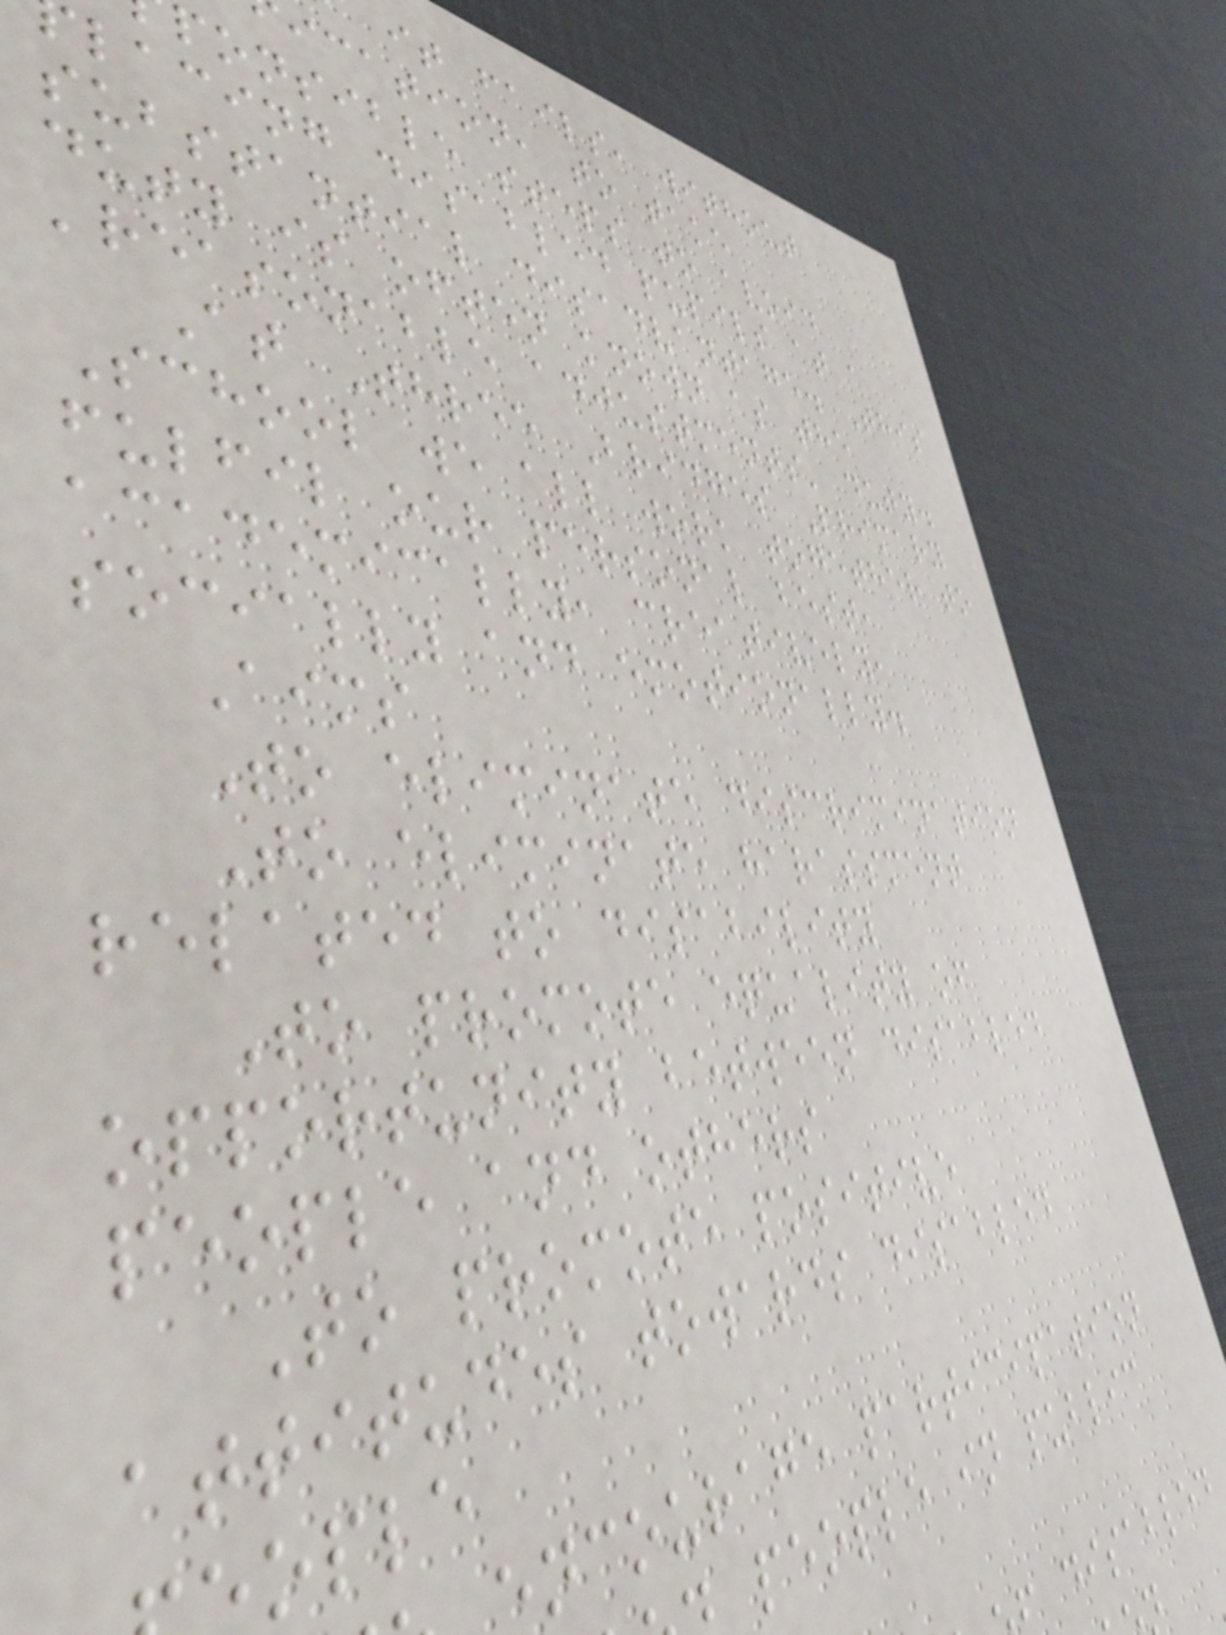it fails, without
ication, to take
ponsible steps to avoid
lacing disabled pupils at a
substantial disadvantage. This
duty is often known as the
'reasonable adjustments' duty.
At Three Bridges Primary
School we all work together to
fulfil our personal best,
academically, creatively,
socially and emotionally.
Aims
To eliminate discrimination
To eliminate harassment
related to disability
To promote equality of
opportunity between disabled
people and others
To promote positive
attitudes towards disabled
ople
ncourage participation
people in public
disabled
